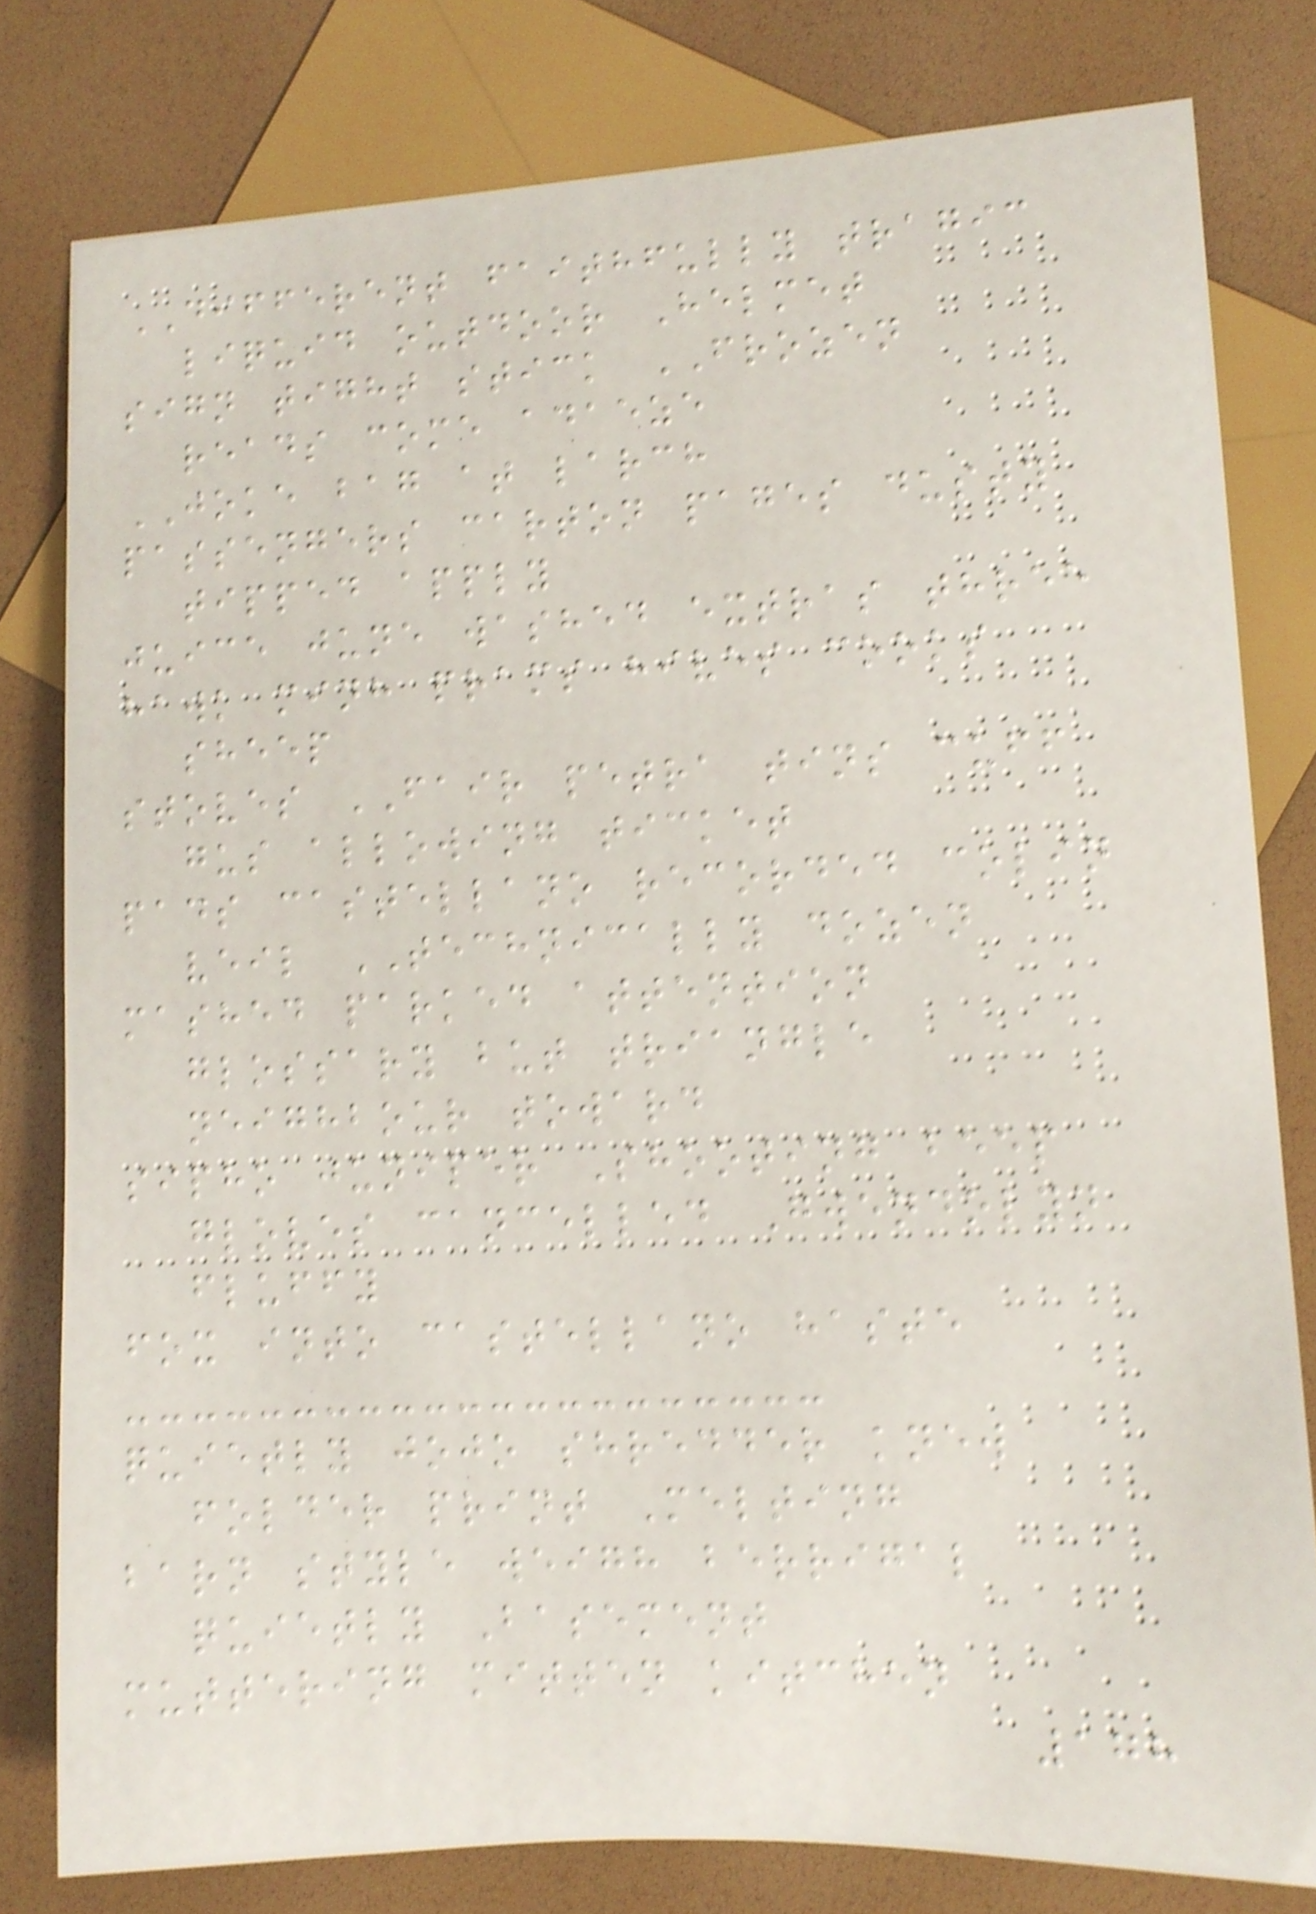DIFFERENT faithfully tragic
liquid outdoor Helmet
sign tight stick FROZEN
reads come adaeze
JOKE bag at larch
passengers carton pages dusty
tipped apply
juice june washed extras three
hawk minh prams hives cooks
sheep
stoves FAIR petra tins cuff
gus allowing ticket
pads castellano recorded colin
veil TECHNICALLY dozen
mashed parked attention
glossary but triangle
neighbour toward
sipho juniper Shooting beep
gloves cancelled Gwendolyn
fluffy
fox into castellano haste
quietly jojo shredder knew
folder print Melting
barn style weigh berrigal
quietly Basement
muttering mitten kitchen
178
